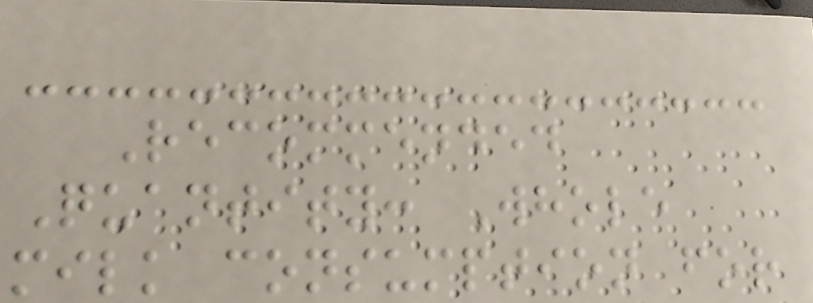Recommended
Quantity: Whole
milk consumption for
